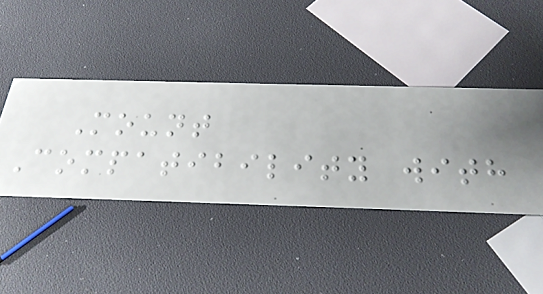Mount
Compatibility with
